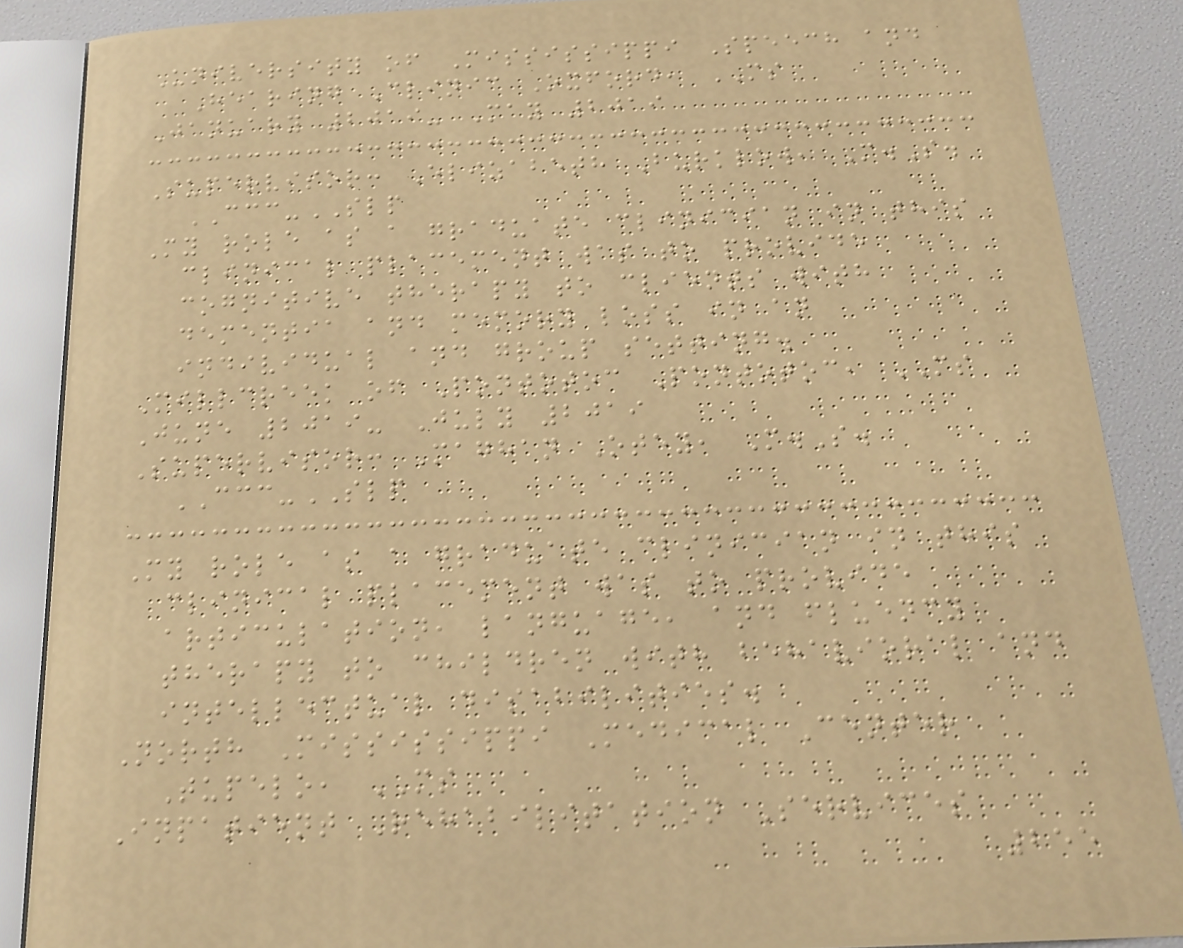University of Mississippi Speech and
Hearing Clinic Oxford, MS
January 2019- May 2019
Supervisor: Elizabeth Burklow, M.S.
CCC-SLP
My role as a graduate clinician in this
clinical placement was to provide
cognitive therapy to clients with
dementia and memory loss in an
individual and group setting.
Millcreek of Pontotoc Pontotoc, MS
June 2019- July 2019
Supervisor: Maghan Otey, M.S.
CCC-SLP
My role as a graduate clinician in this
clinical placement was to provide
articulation, language, and fluency
therapy to children with behavioral and
intellectual disabilities.
North Mississippi Medical Center
Tupelo, MS
Inpatient Rehabilitation Services
255
